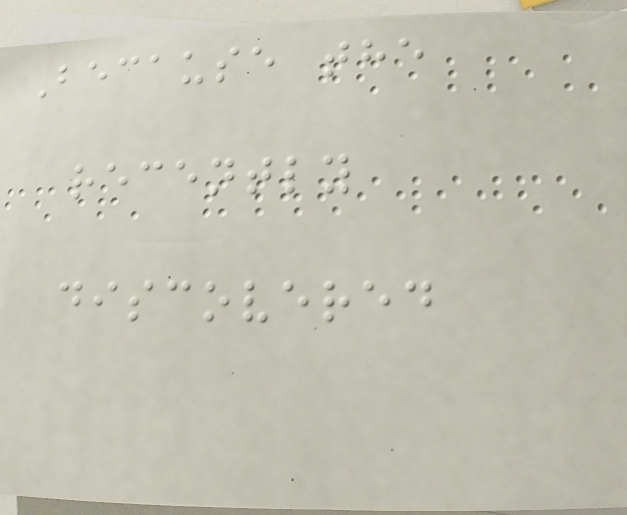Because the
recently
discovered
